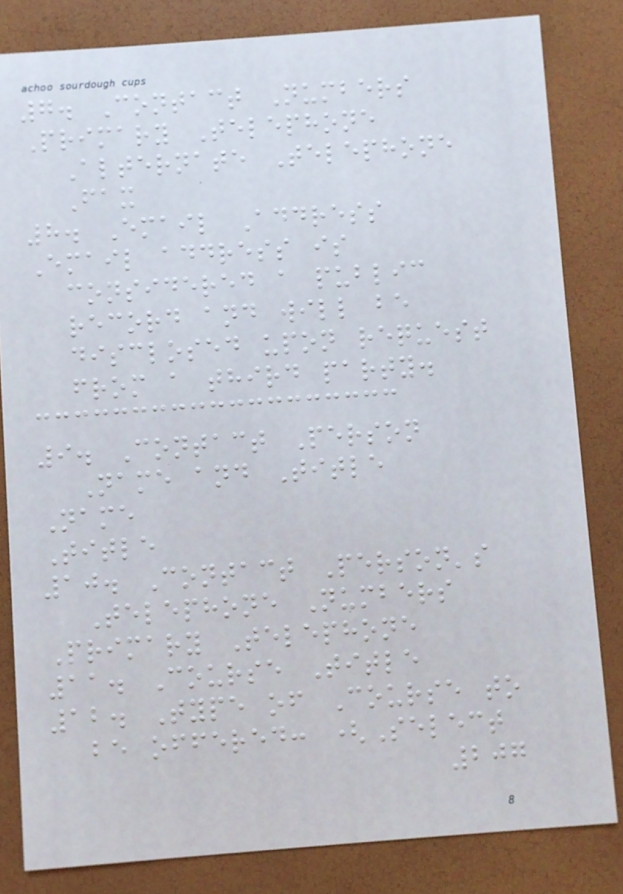7. Contact Numbers
Primary Telephone
Alternate Telephone
Fax
8. Email Address
Email address is
considered a public
record and will be
disclosed upon request
from a third party.
9. Contact Person
Name and Title
Name
Title
10. Contact Person's
Telephone Numbers
Primary Telephone
11. Course Title
12. Type of Course to
be offered: (Select
207
